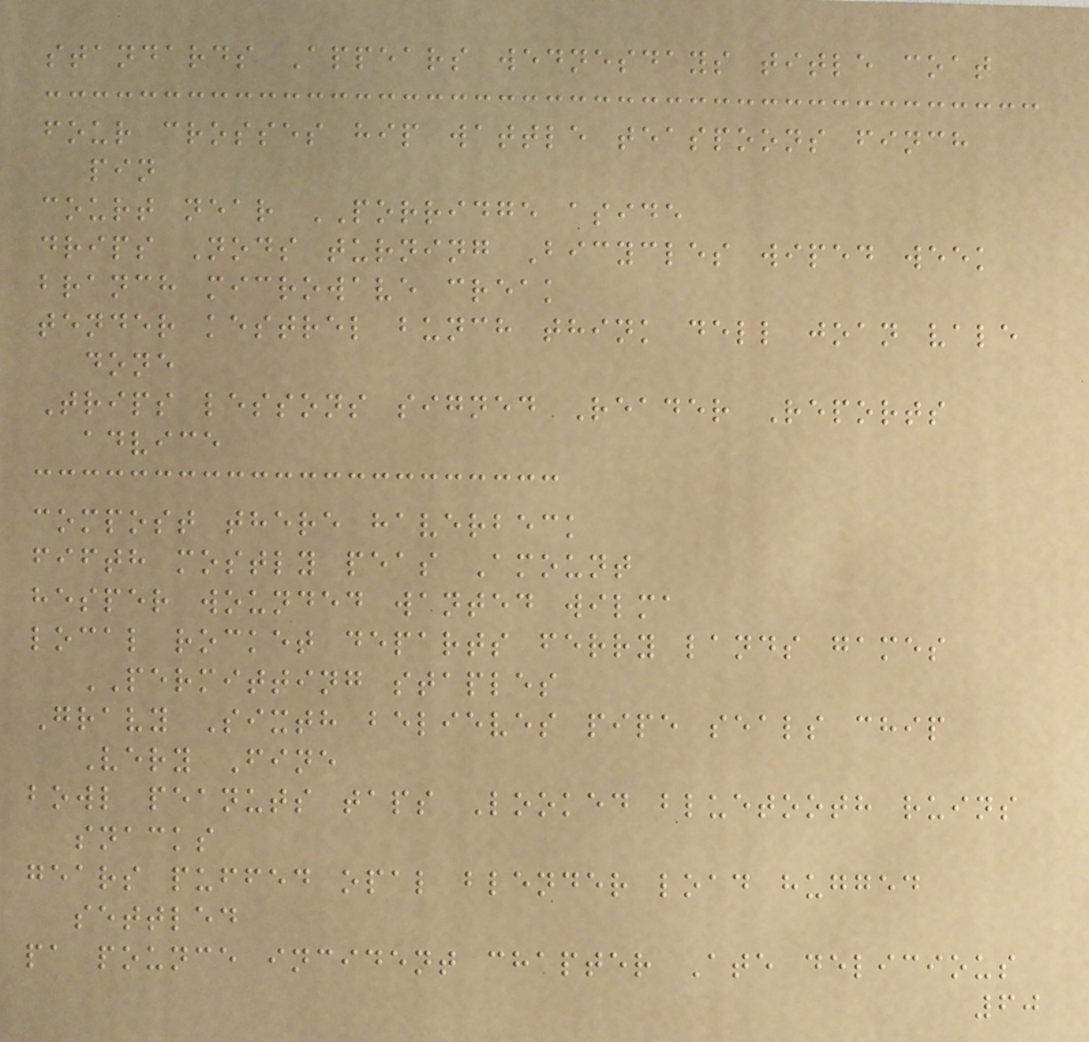standards Appears wednesdays title coat
four crosses hip wattle teaspoons finch
pin
court near PORRIDGE aside
drips Nods turning Bicycles wiped week
branch microwave creak
tender kestrel bunch think dell joan vale
done
Trips lessons signed Reader Reports
advice
compost there haverbeck
fifth mostly peas Amount
hesper wounded wanted wilma
local rocket departs ferry lands games
PERMITTING staples
Gravy Sixth believes pipe seals chip
Very Fine
bowl peanuts taps Looked bluetooth ruins
snacks
gears puffed opal blender load hugged
settled
pa pounce incident chapter Ate delicious
60
